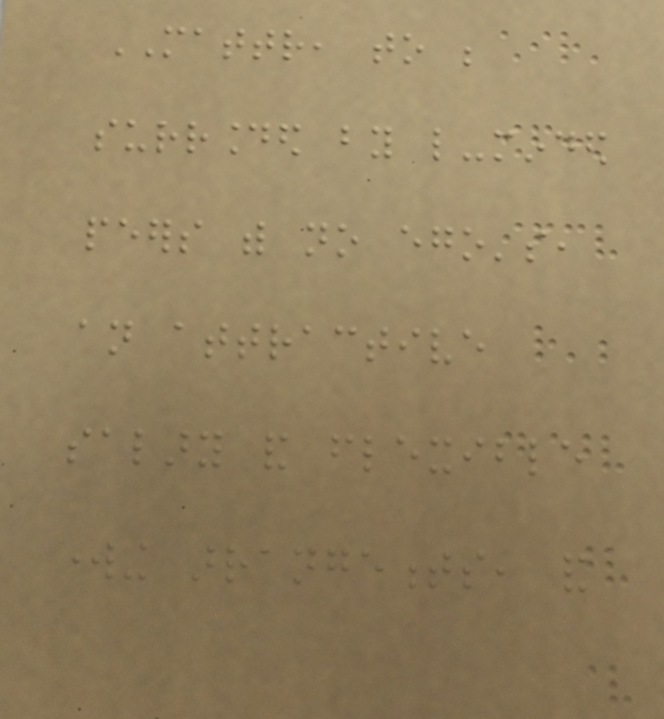MATTR, to be
surrounded by like-minded
peers with no ego's,
an attractive
salary and flexible
working arrangements, and
